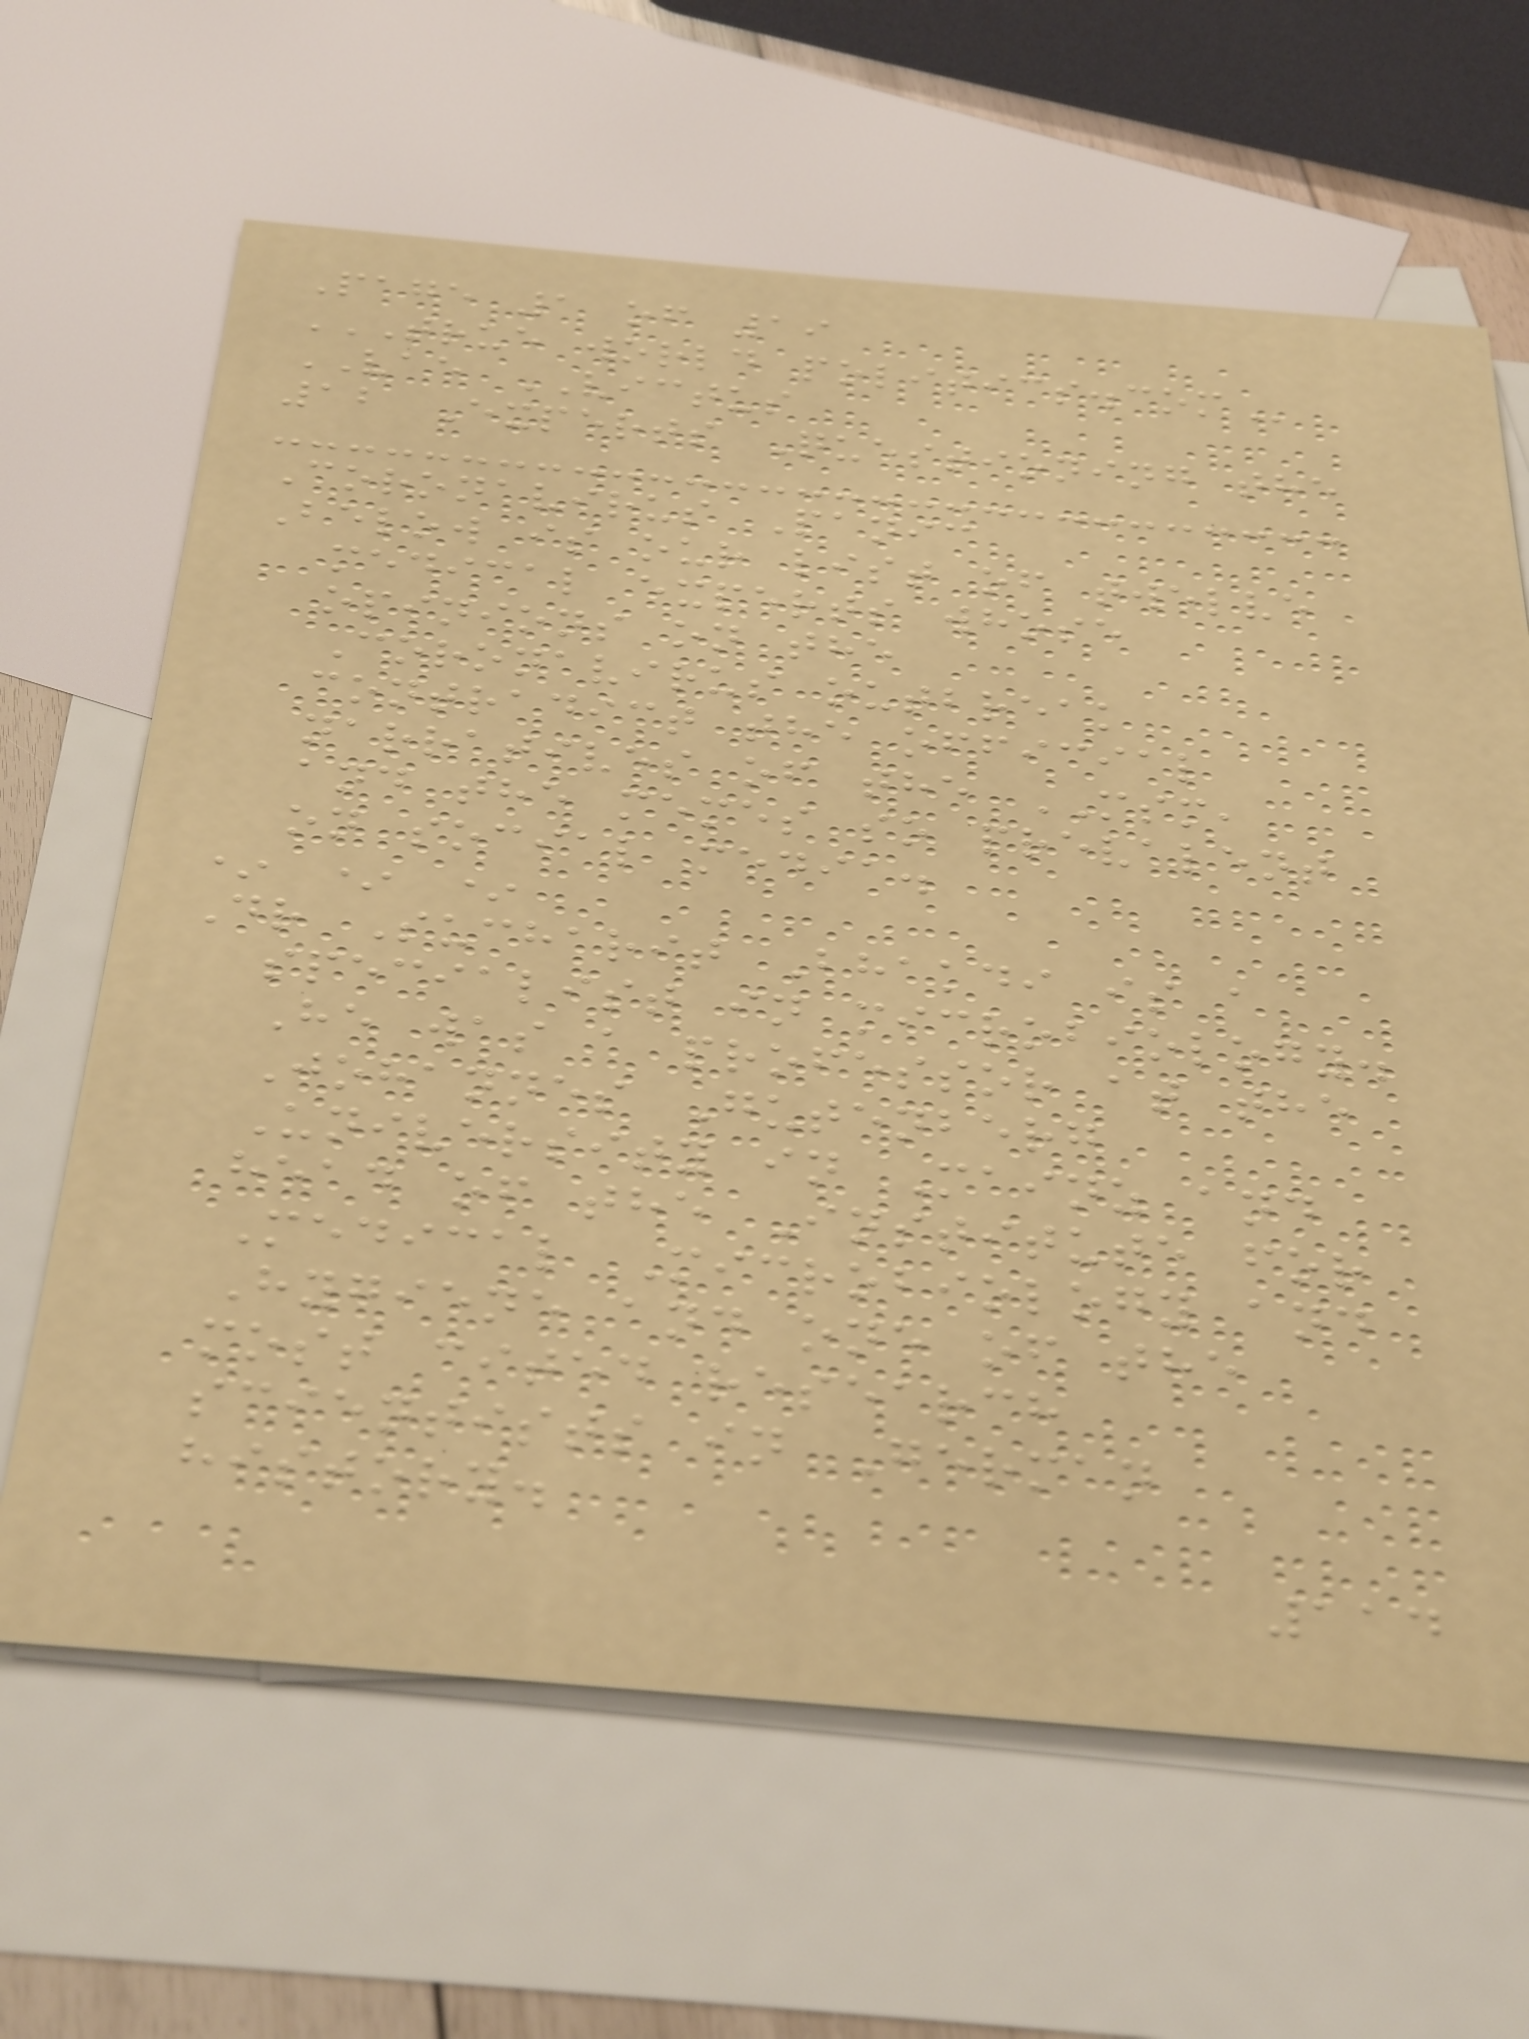Page 1 of 19
TRUE WORLD POLITICS.COM
VAE VICTUS
12 Experts Questioning the
Coronavirus Panic
Below is our list of twelve
medical experts whose
opinions on the
Coronavirus outbreak
contradict the official
narratives of the MSM,
and the memes so prevalent
on social media.
* * *
Dr Sucharit Bhakdi is a
specialist in microbiology.
He was a professor at the
Johannes Gutenberg
University in Mainz and
head of the Institute for
Medical Microbiology and
Hygiene and one of the
most cited research
scientists in German
history.
114
